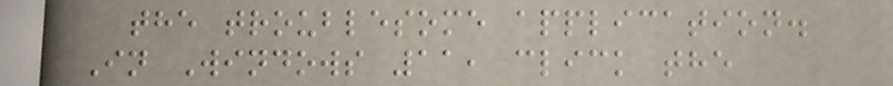the troublesome application.
In Windows 11, click the
